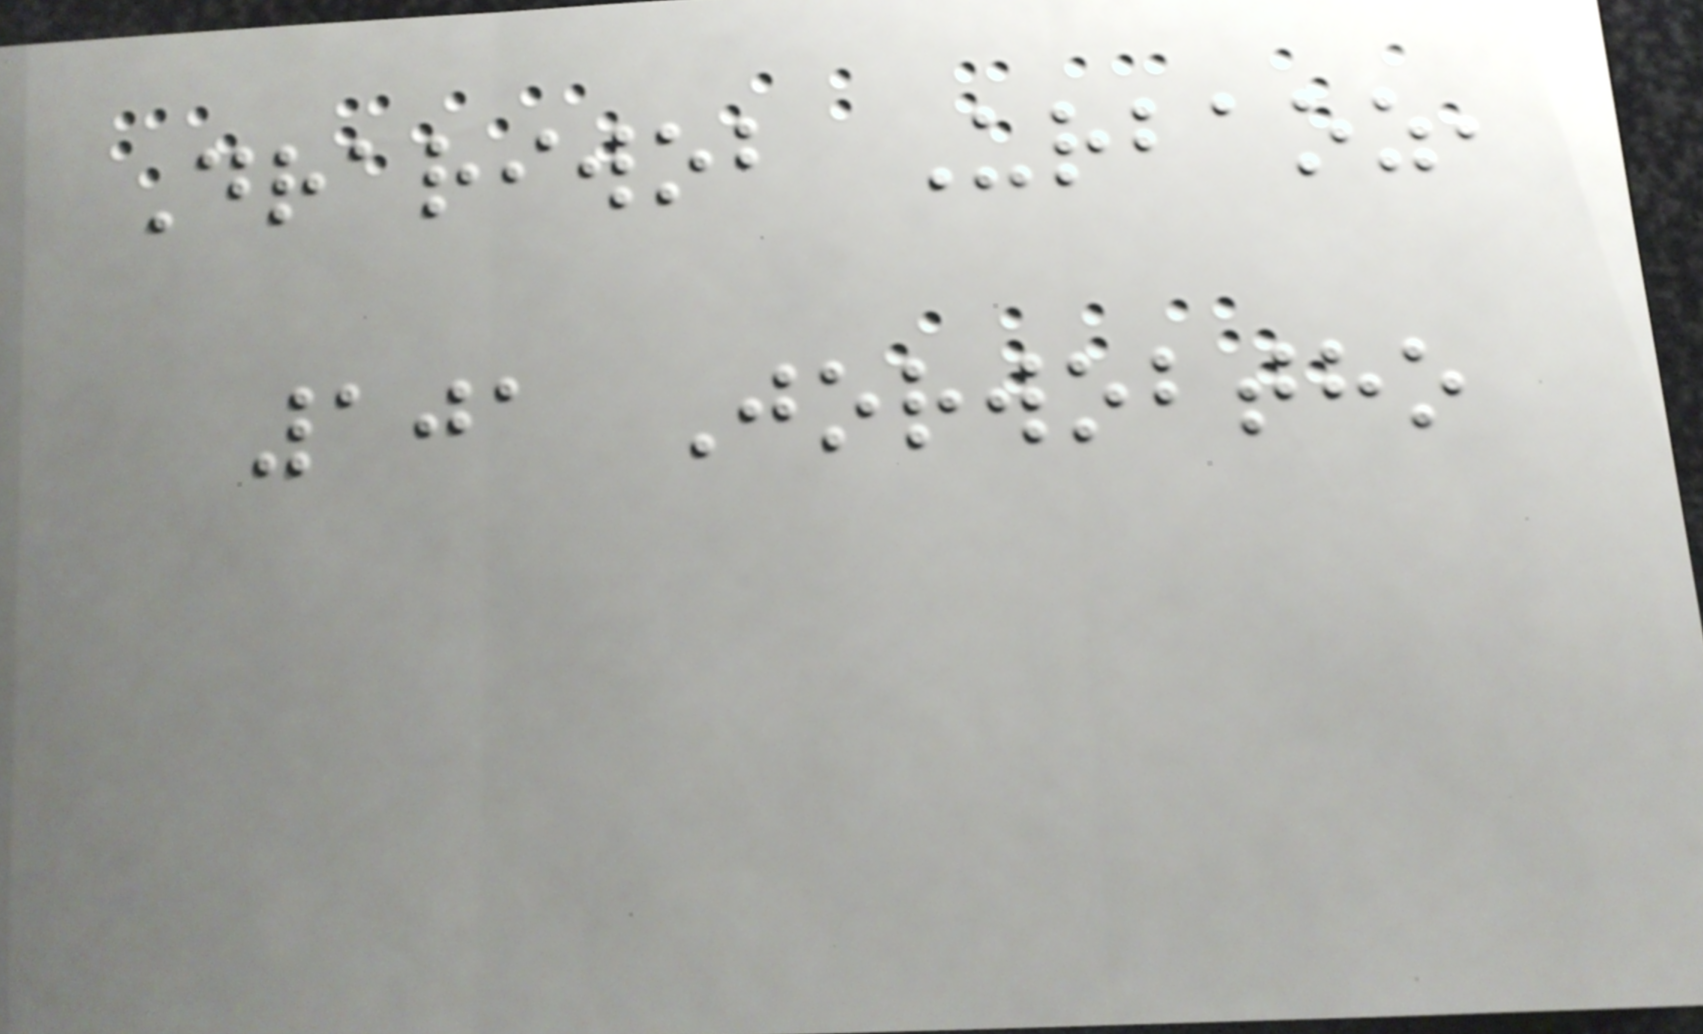Drariwob Urbaoz,
101 Jorwobtho
